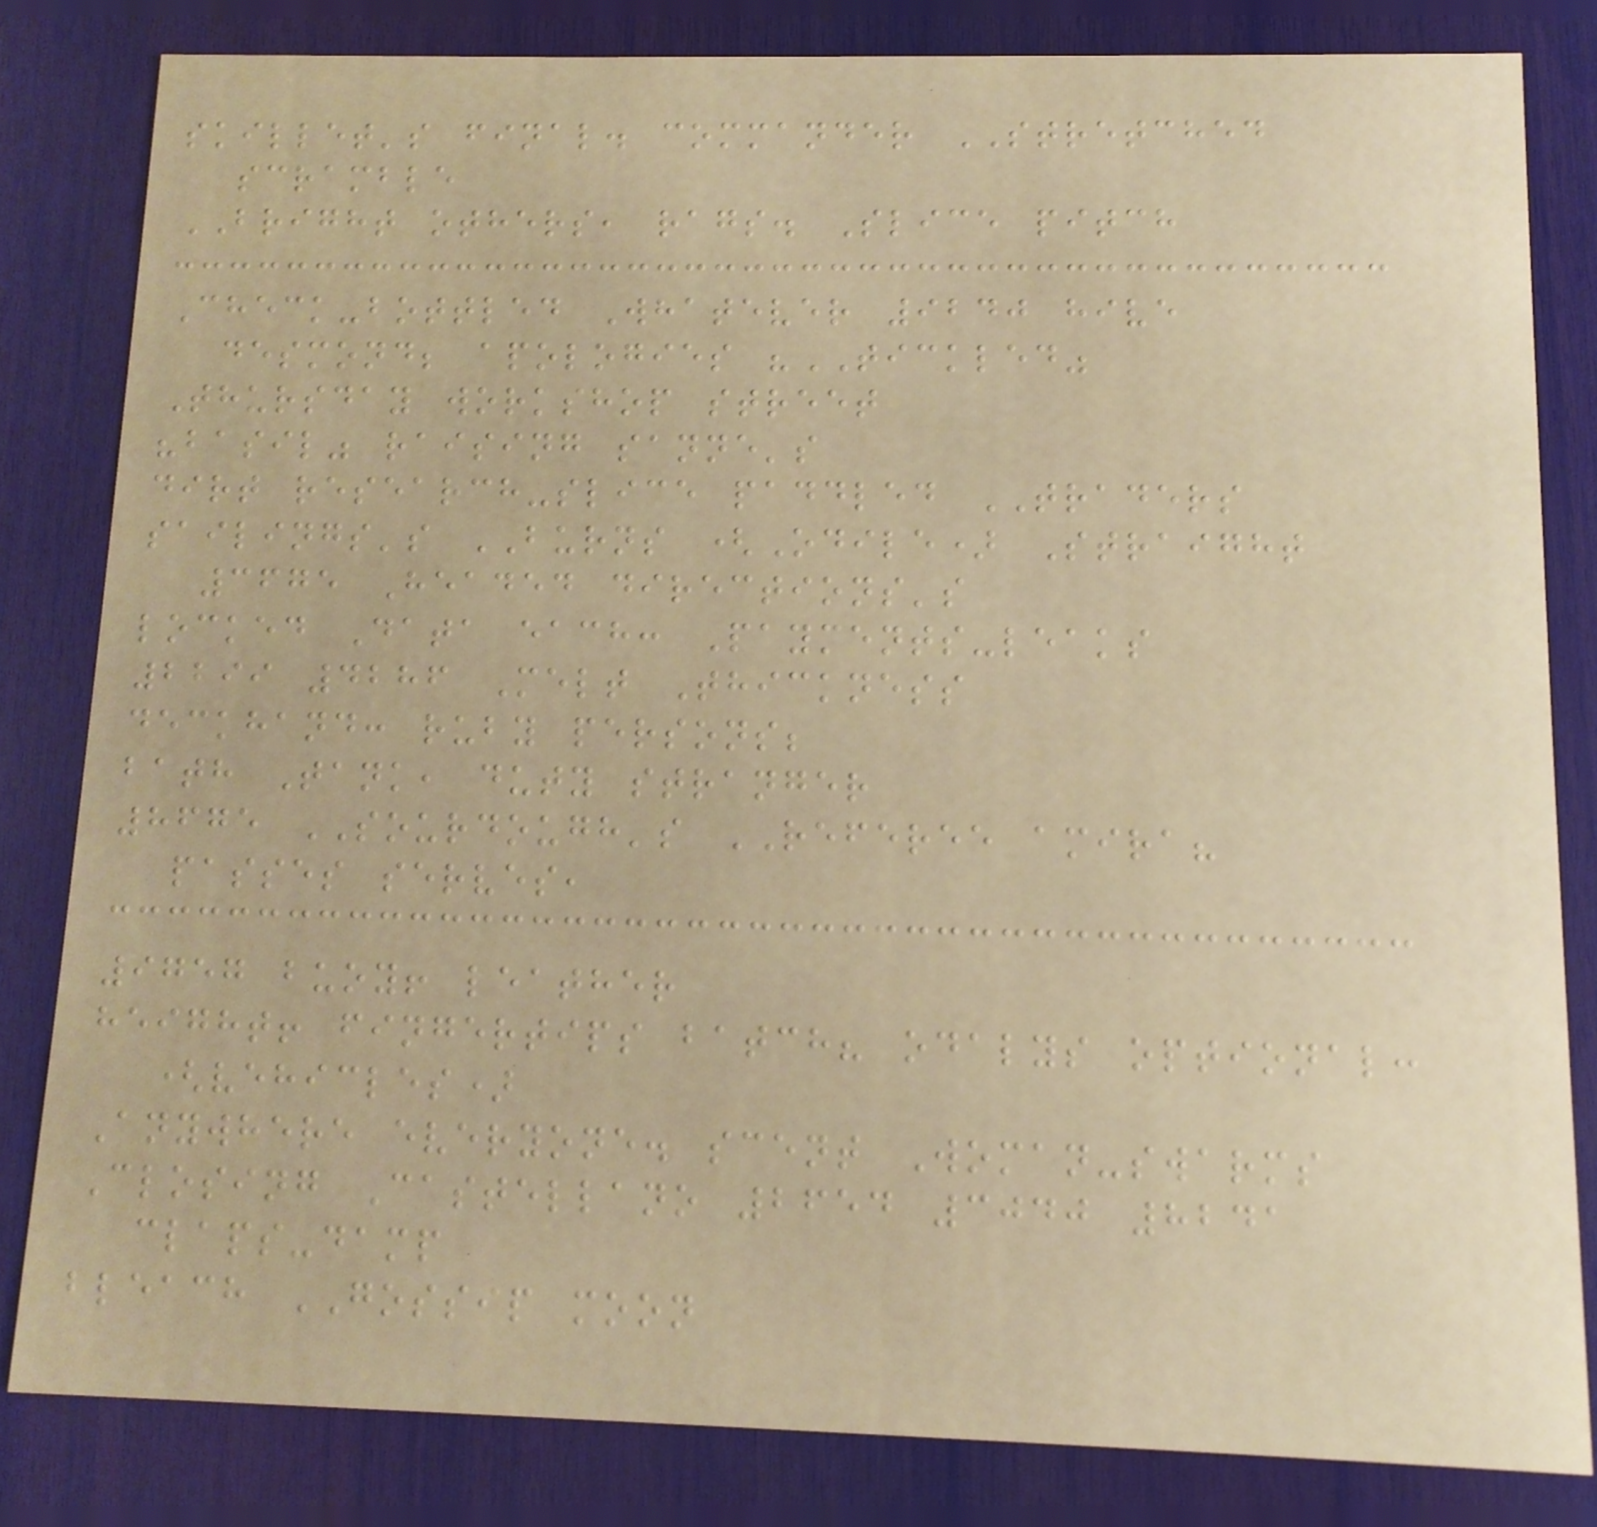skillet's final. commander STRETCHED
scramble
BRIGHT others, rags. Slice pitch
Check-bottled Whatever 9240 hive
desmond; apologies "TICKLED"
Thursday workshop street
"basil" raising sanne's
dirt research-slice paddled TRADERS
sailings's BURNS (Odile) Straight
3675 Headed directions's
locked Data each: Payments-leaks
2299 4286 Melt Thickness
deckhand: ruby persons;
bath Tank, duty stranger
8675 SOURDOUGH's REFEREE amira?
passes serves,
9757 buoy! leather
height! fingertips batch? odalys optional:
(vehicles)
Anywhere everyone. scent Woman-swarms
Closing Castellano 2654 3040 8241
claps-damp
bleach GOSSIP moon
